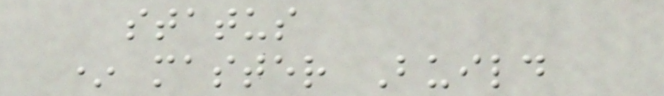status
* master Build
